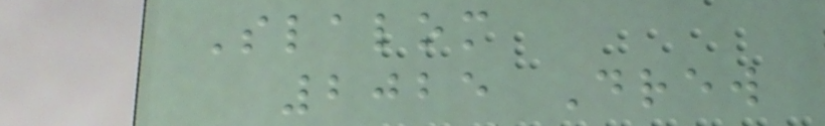Slalom
2025 Drew
